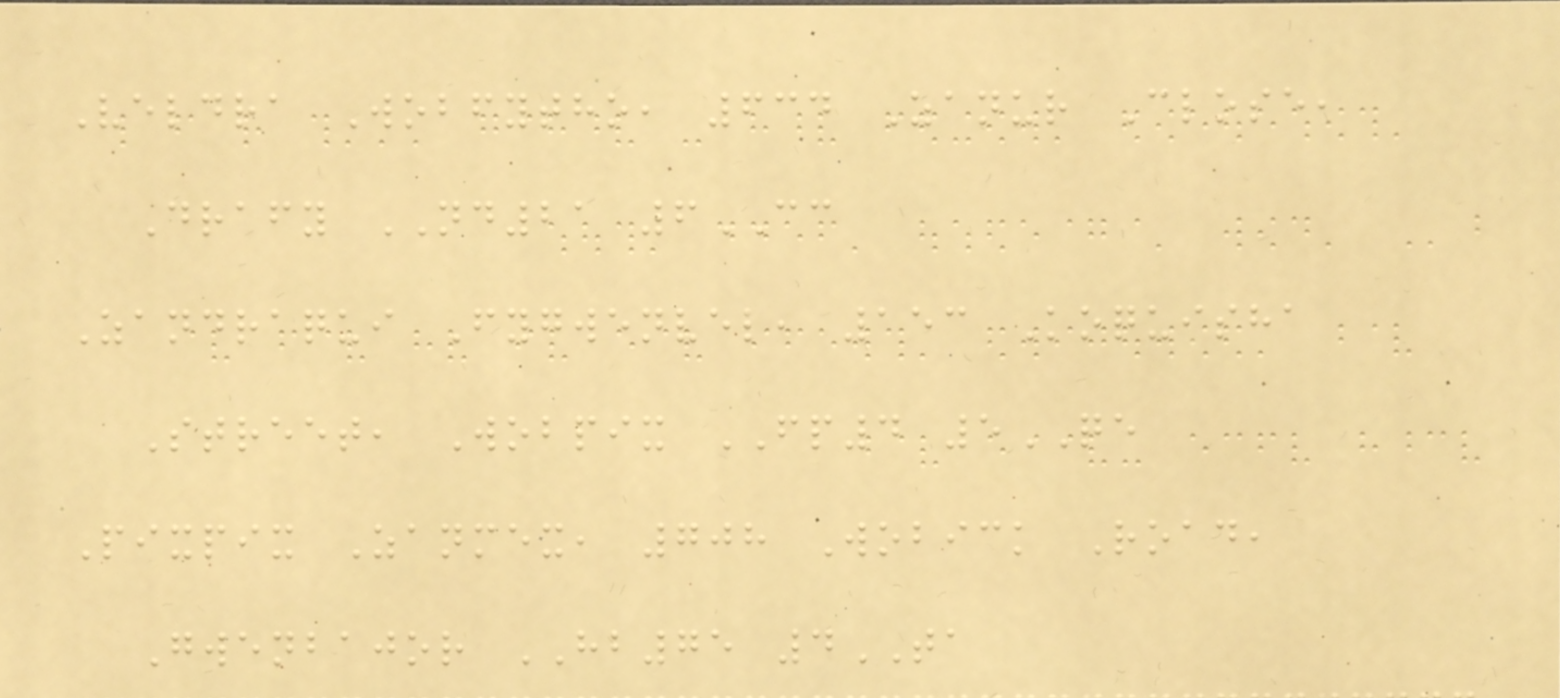Veldra Wobfytho, 634 Zanur Close,
Drafy ND21 6CC
Zandraqui Fygwenvel, 153 Koquisha
Street, Wobpix FP4 5QE
Pixpix Zanmex, 708 Wobick Road,
Gwenbajor HB75 4TA
